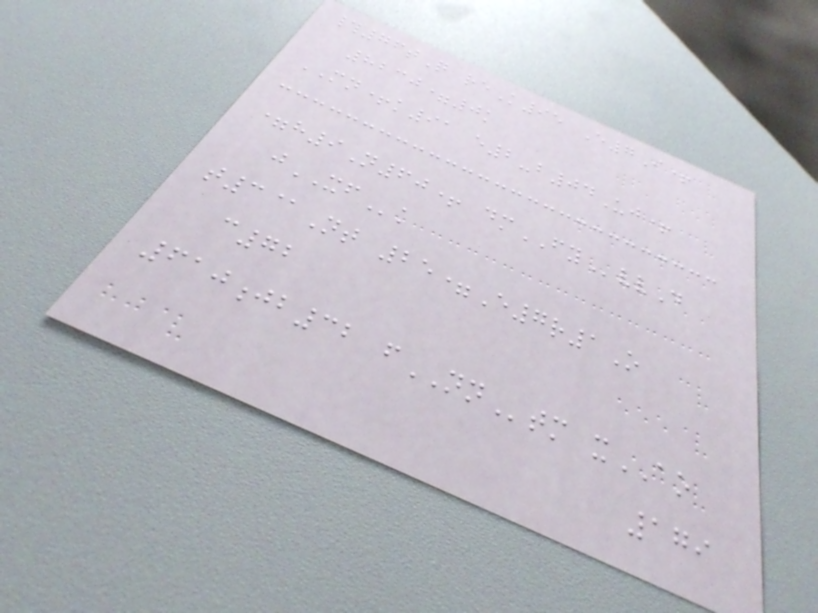#76tQ reK95 E7I+
8230=0k
MN+k91 e2-b04Uj+
=h9N60+ dmFYvvD
jXFk
t3@Nt 25=E7r1O
c72
610jb32 fNNtm xAO
179
